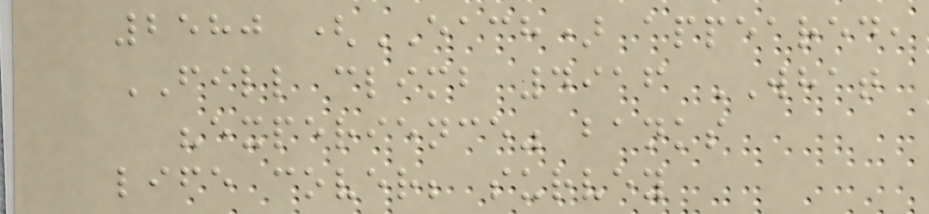2580 (EACH) appeared,
FILL climb 4916 WHAT
"experience" banks
life cover; survey
